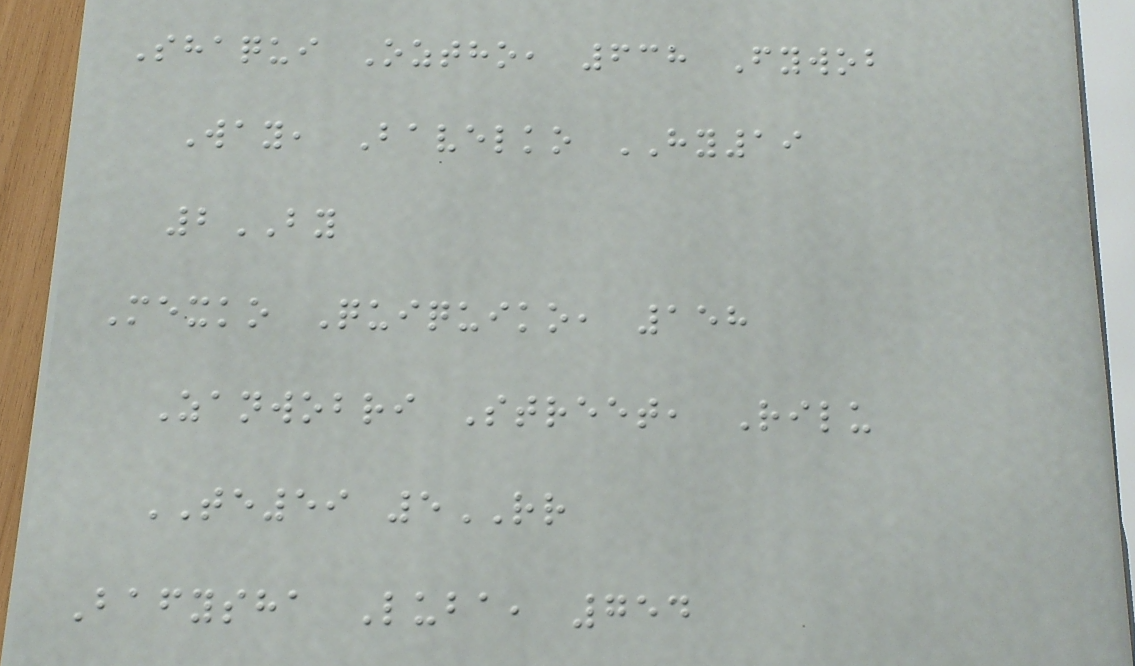Shaqui Oztho, 638 Fywob
Way, Bavelko HY19
2BY
Mexko Quiquiko, 158
Zanwobri Street, Rilu
TE59 5RR
Bafysha Luba, 754
